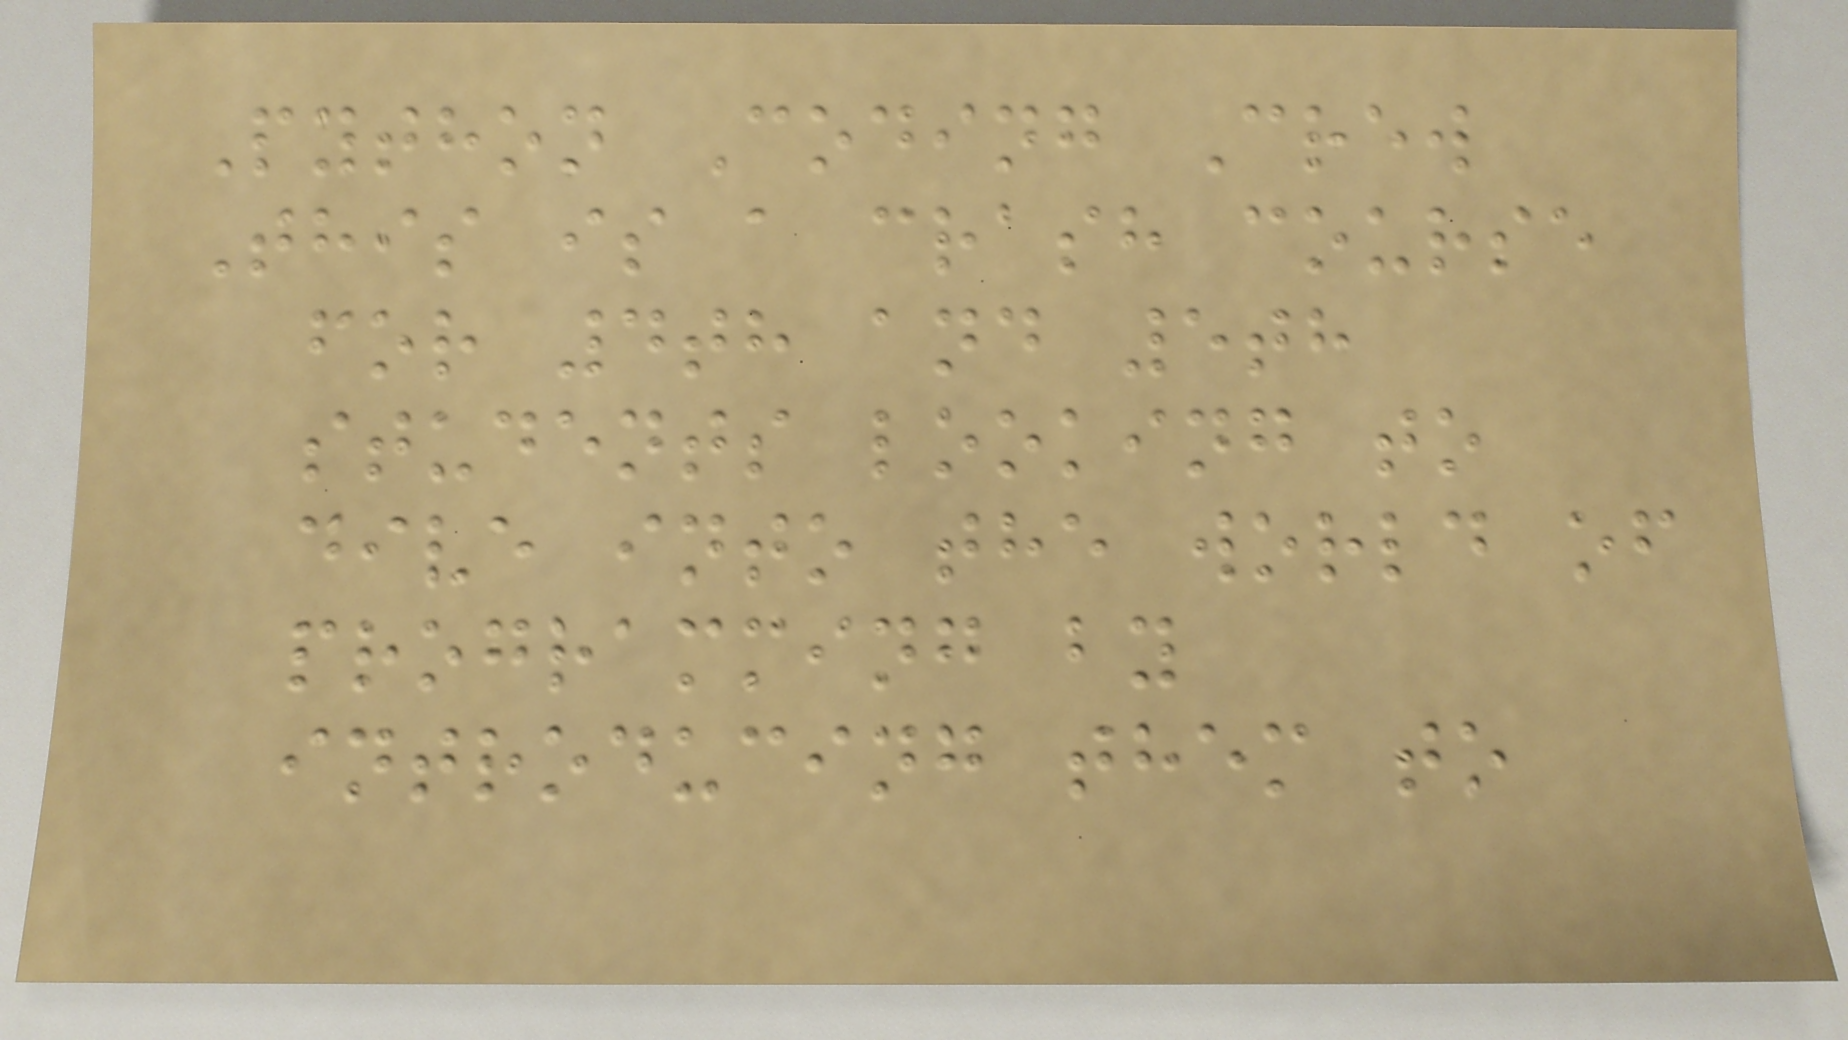Python Coding Crew
This is a crash course
for 4th and 5th
students looking to
dive into the world of
programming by
introducing them to
